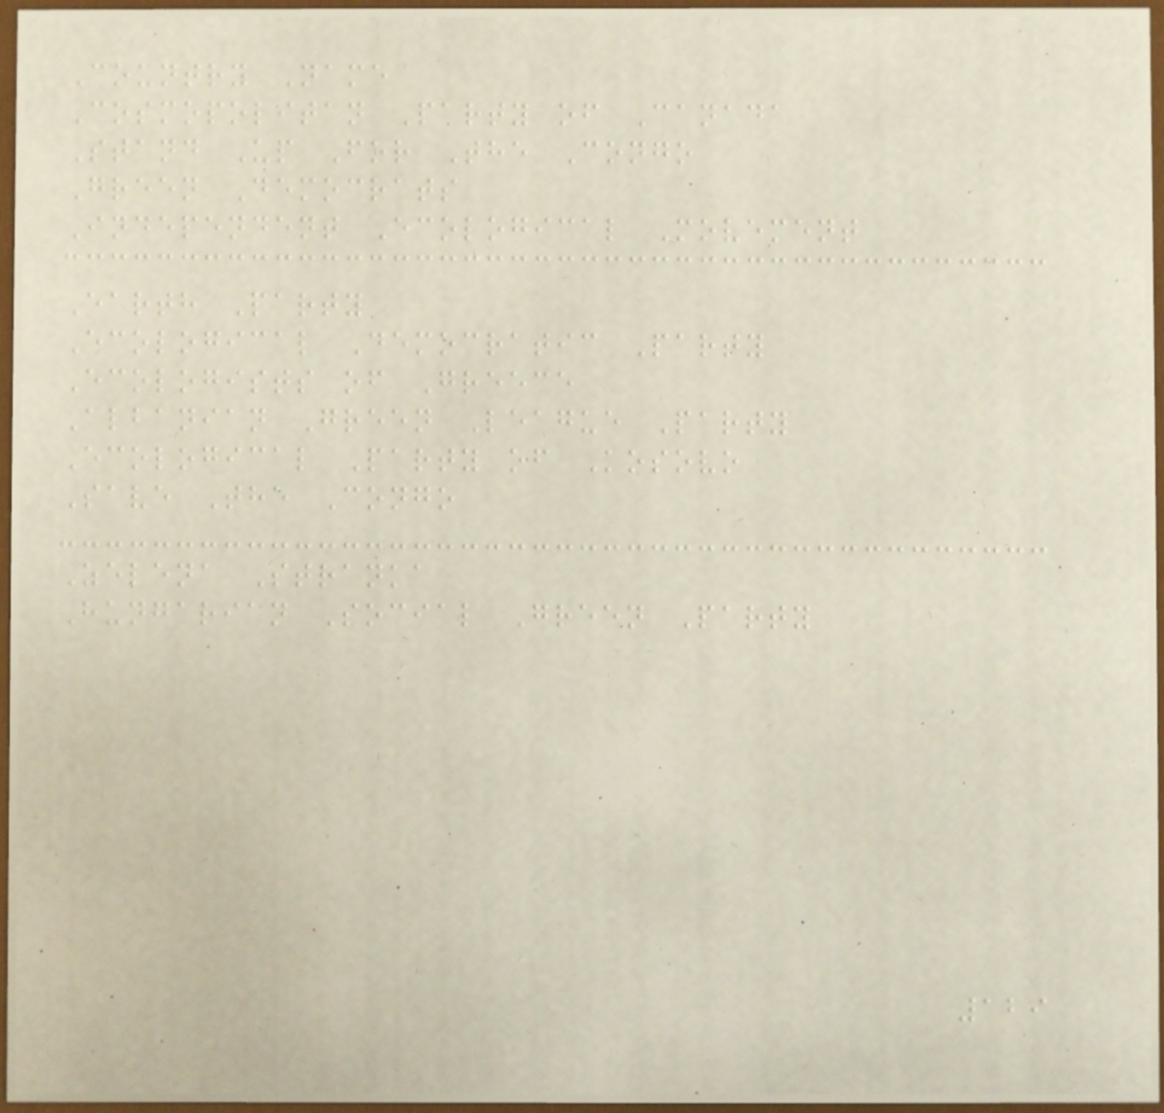Country Name
Cosmopolitan Party of Canada
Stand Up For The Congo
Green Democrats
Independent Ecological Movement
Earth Party
Ecological Democratic Party
Ecologists of Greece
Albanian Green League Party
Ecological Party of Kosovo
Save The Congo
Zelena Stranka
Hungarian Social Green Party
129
